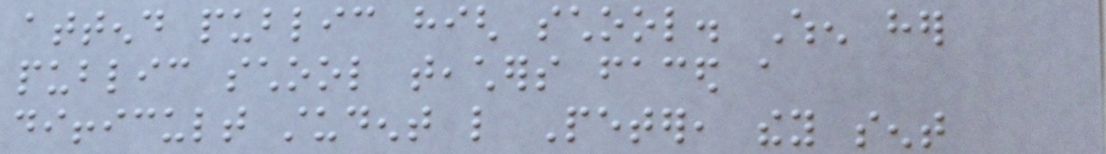attend public high school. When her
public school teachers faced a
difficult student like Peter, they sent
